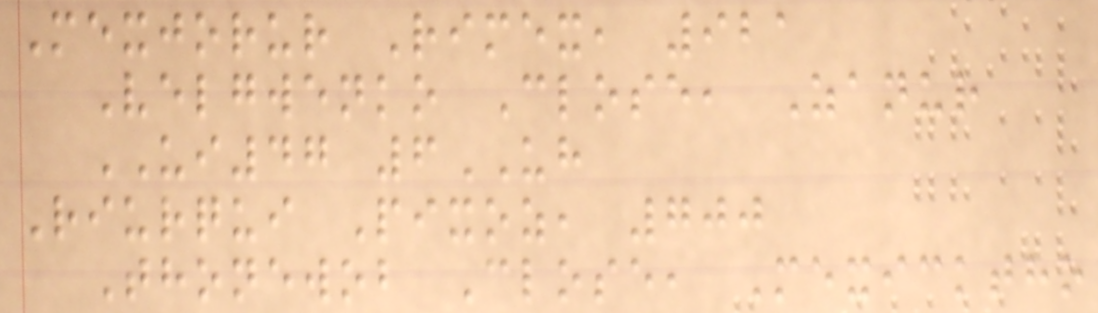Mexjorur Rimex, 921
Velgwenko Close, Zanur
UI47 6UH
Riurqui Pixoz, 700
Thonewob Close, Mexicktho
